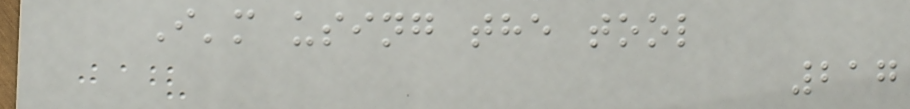I'm using the tool
217
